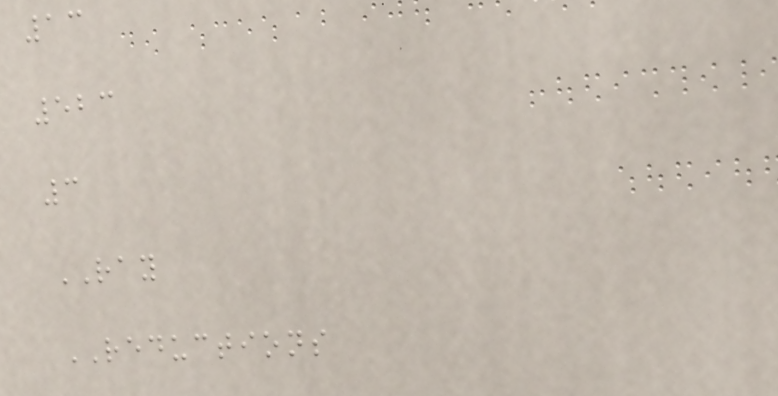13
523
3
RAY
REDUCTIONS
